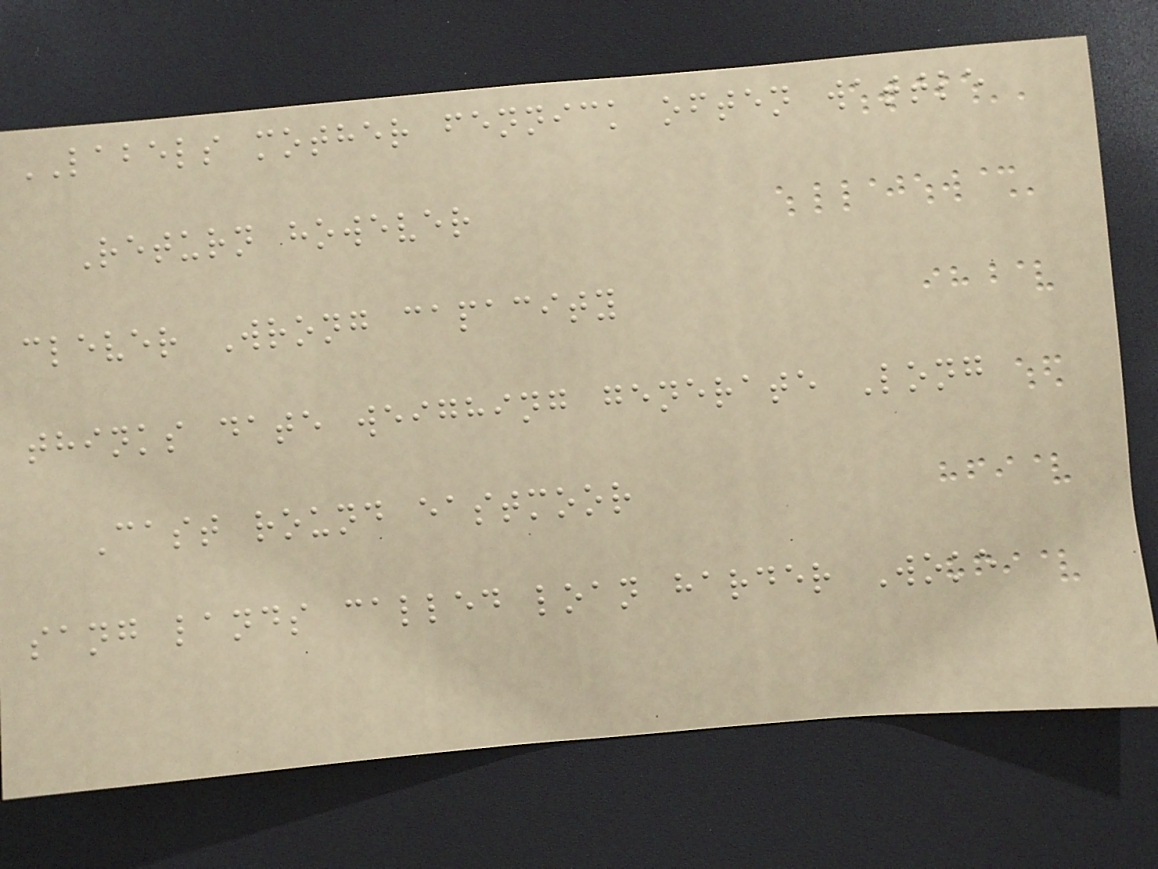LABELS mother fennick often wattle
Return however
clever Wrong capacity
thinks date weighing generate Long
Cast round eastmoor
sang lands called loan harder Woke
